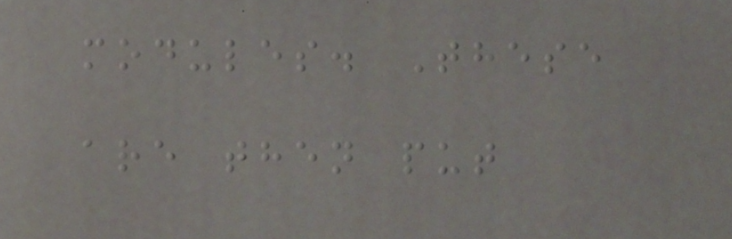modules. These
are then put
